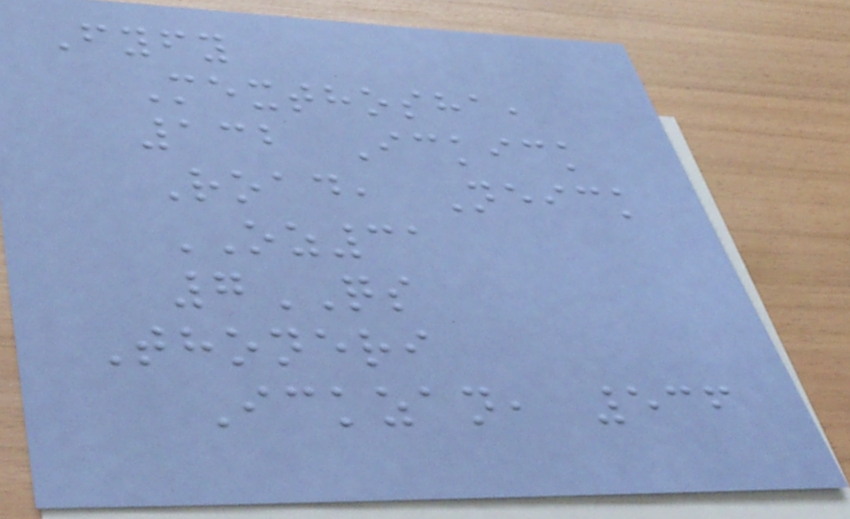Fyfy
Mexthosha,
132 Ickick
Road, Neick
OZ31
7QS
Thoneri
Ickzan, 536
